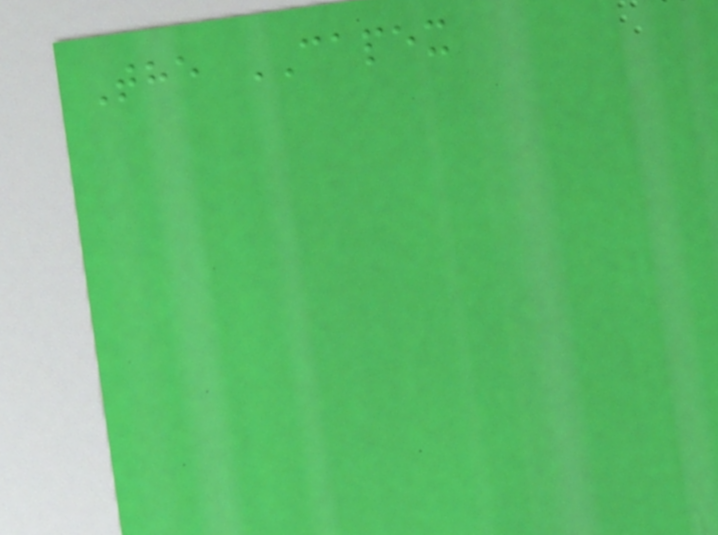The CAPEX
